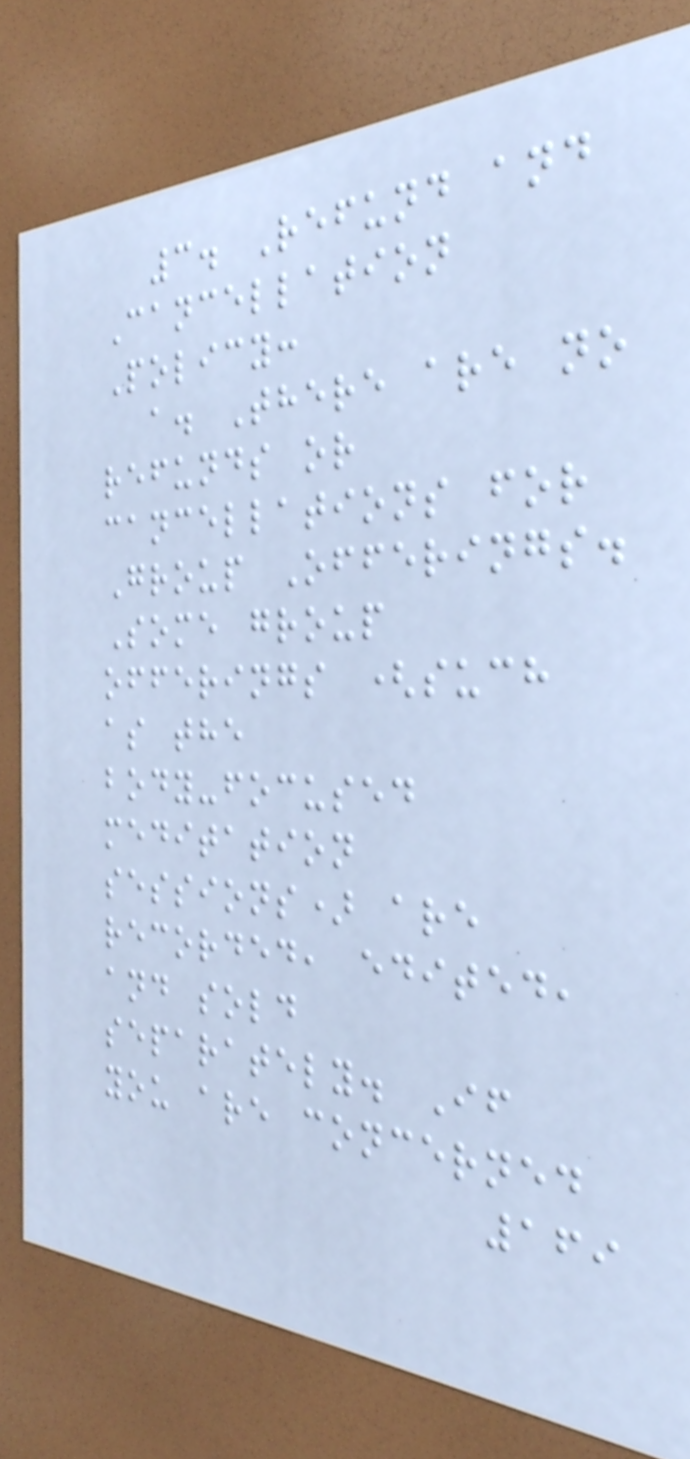3. Refund and
Cancellation
Policy:
a. There are no
refunds or
cancellations for
Group Offerings.
Some group
offerings (such
as the
body-focused
meditation
sessions) are
recorded, edited,
and sold
separately. If
you are concerned
169
